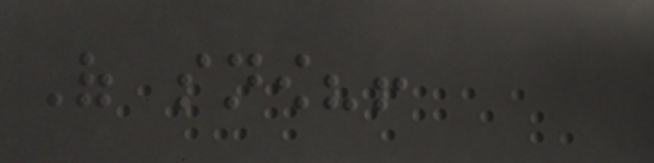Of snow?!
